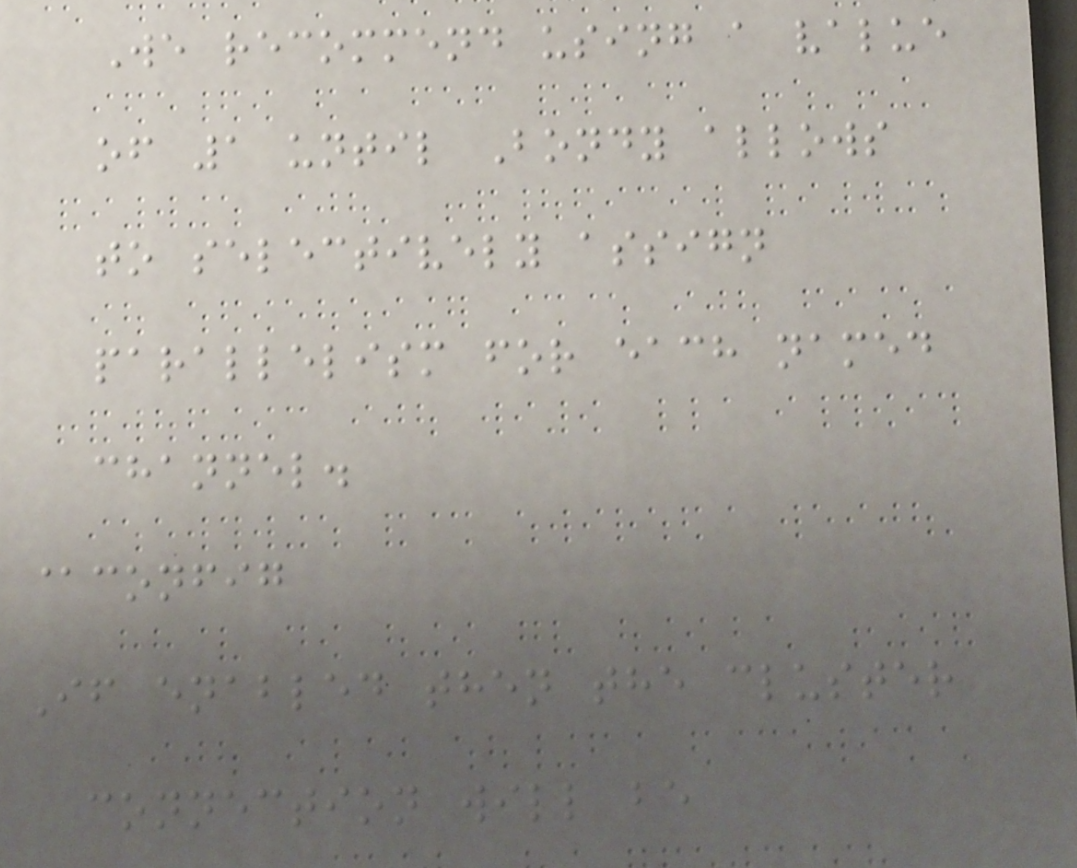We recommend using a value
of 1 until Bondy allows
to selectively assign
parallelism for each named
channel.
@config
If enabled then the cluster
connection will be
